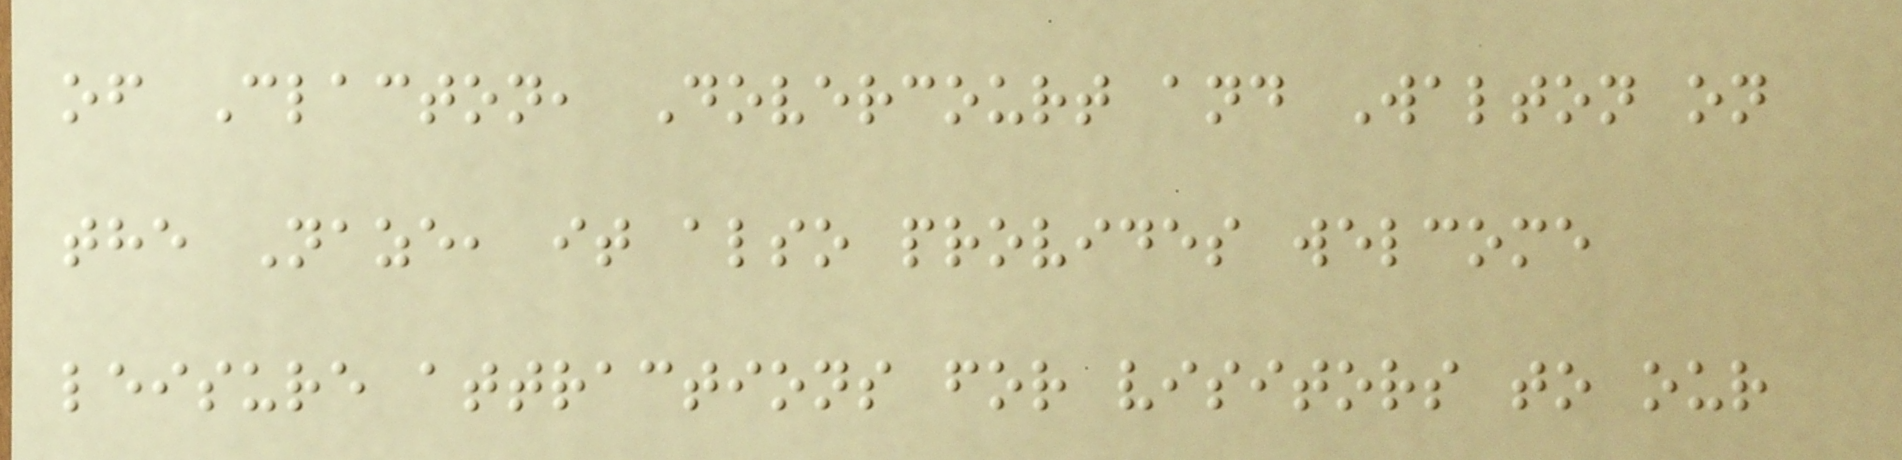of Clacton, Dovercourt and Walton on
the Naze, it also provides welcome
leisure attractions for visitors to our
